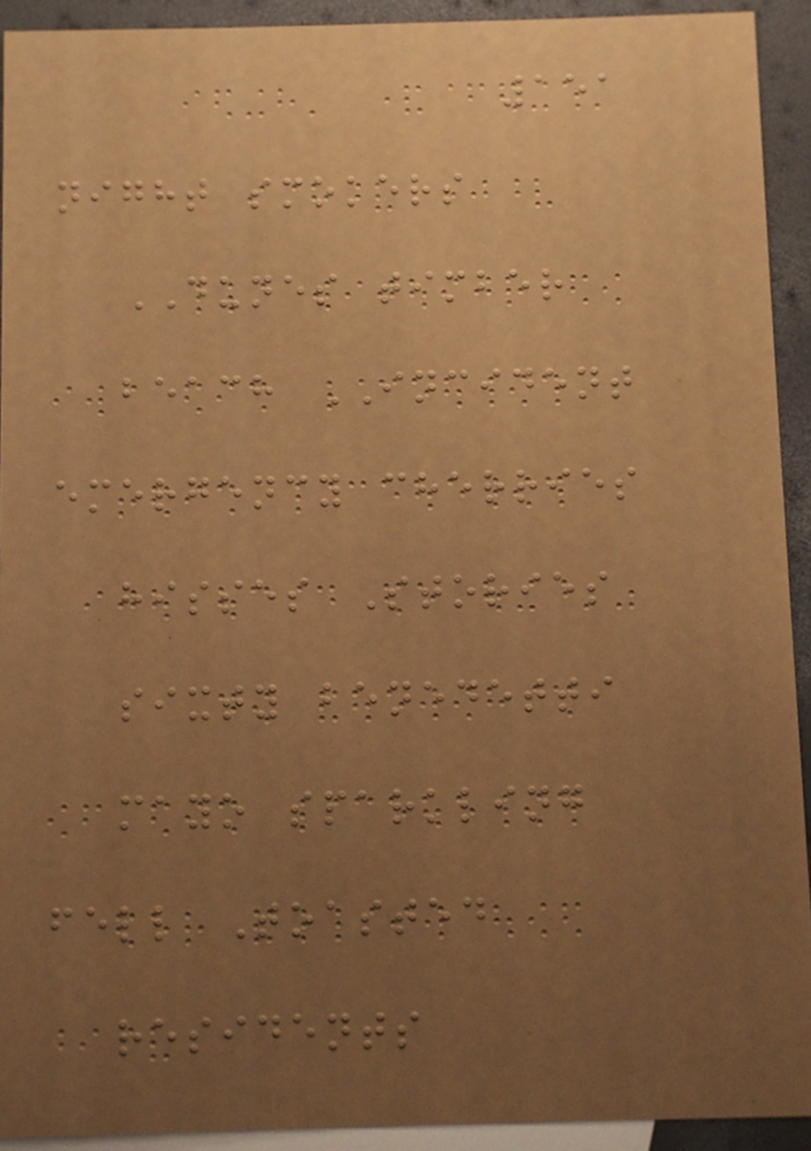151
night smokers
DUNES timber
beach INCIDENT
emergency cherries
hisses Stories
sixty benedetti
mayo sparkling
fell Toasted
residents
